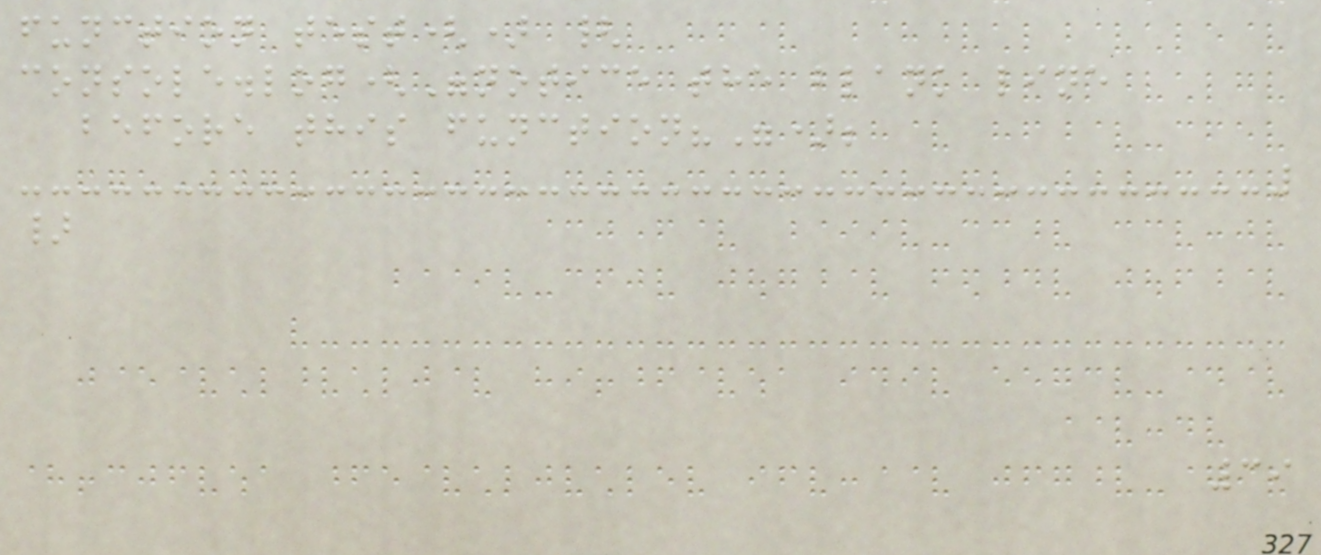function test() {
console.log("notice the blank line
before this function?");
}
39
